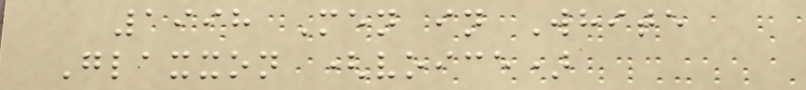1998 Men in White
Glaxxon (voice)
